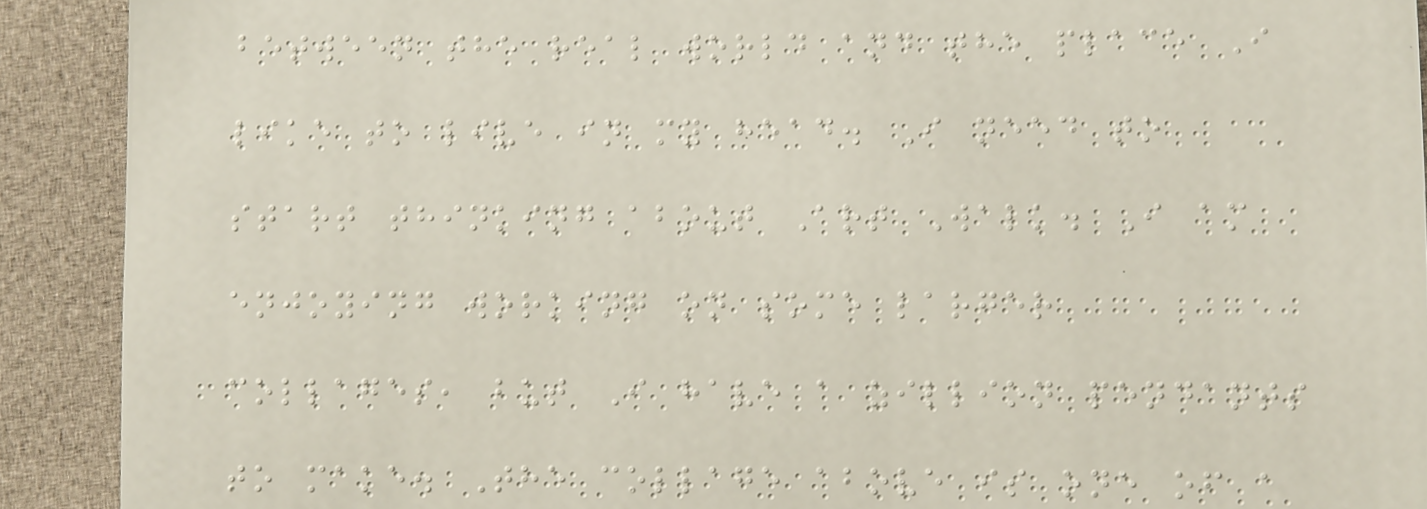between the real world and the place I
like to live in my head. I need to
start thinking about Art Walk. I am
enjoying working on some larger
collages, but I have a zillion pendants
to make. The collage above is one of a
